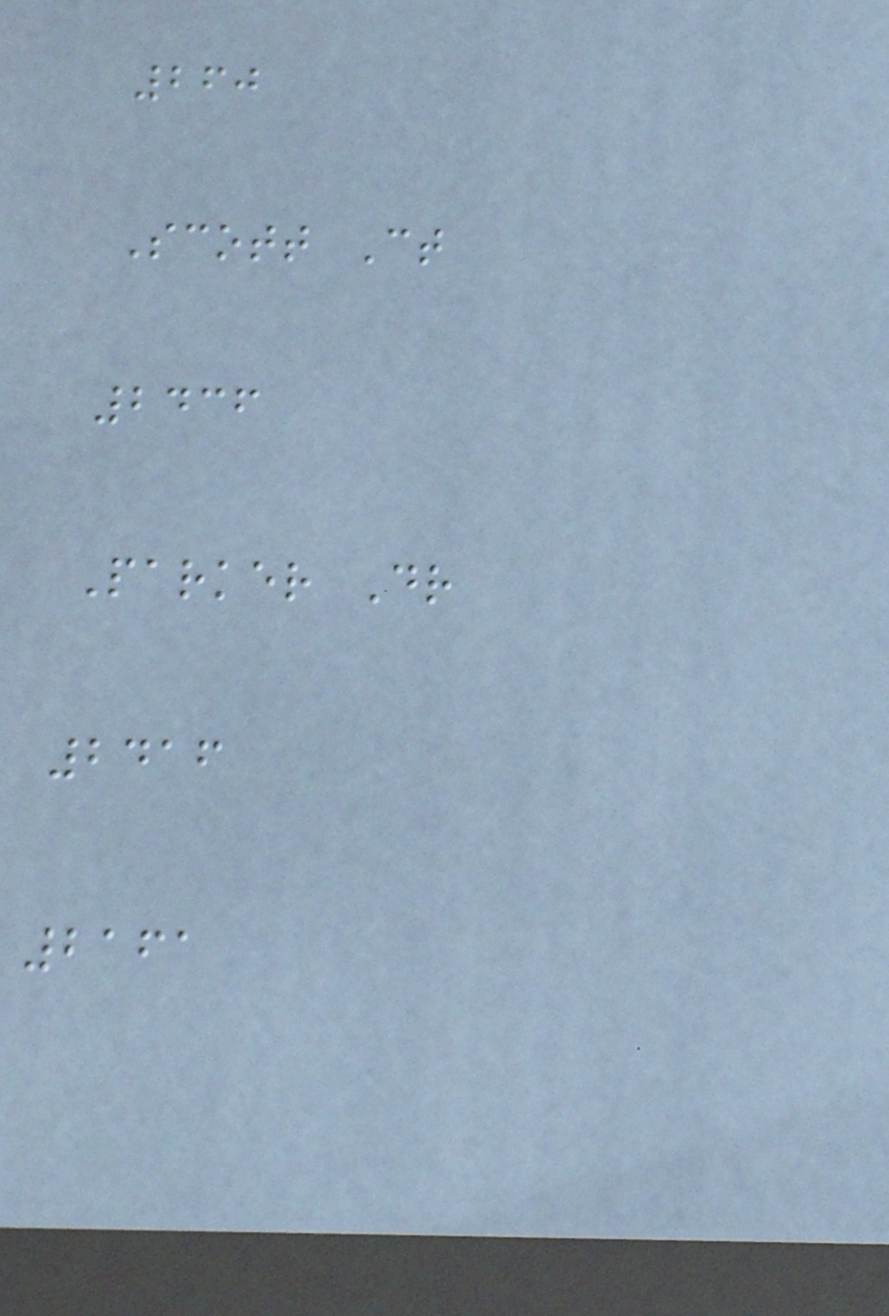260
Scott Ct
2436
Parker Dr
2416
2161
